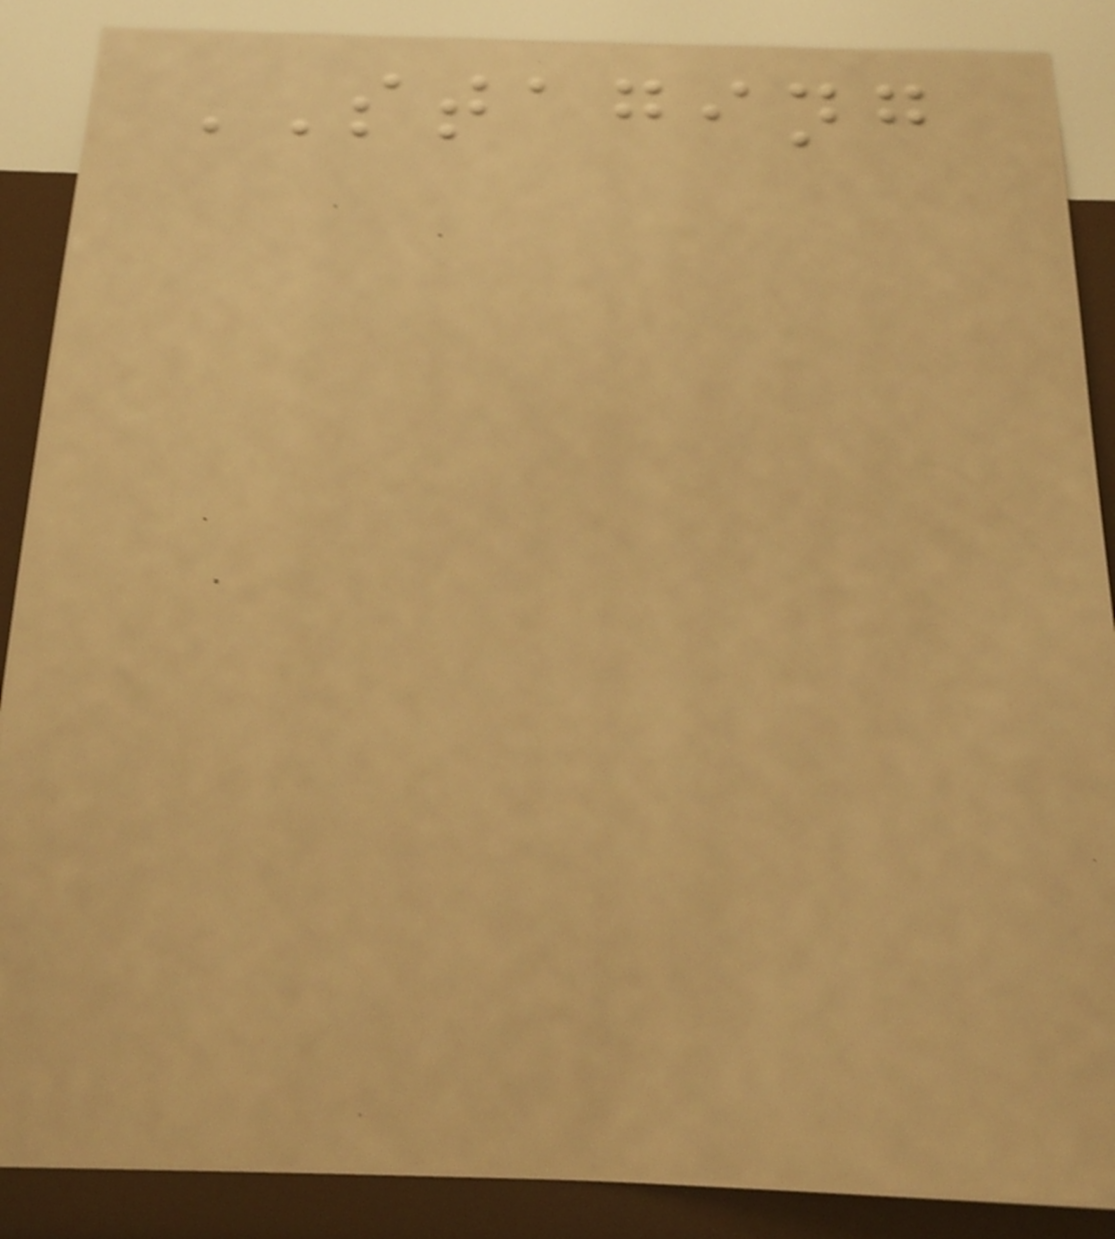STAGING
